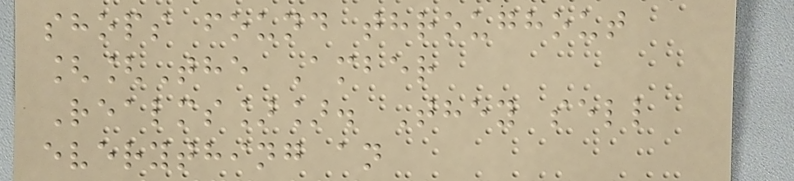shops found throughout
[[The Amber
Realms]]. They sell
everything an
